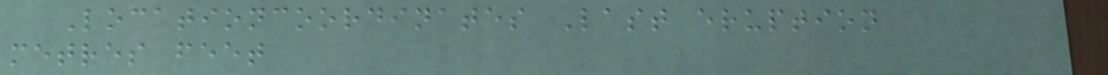Locationcoordinates Last eruption
metres feet
